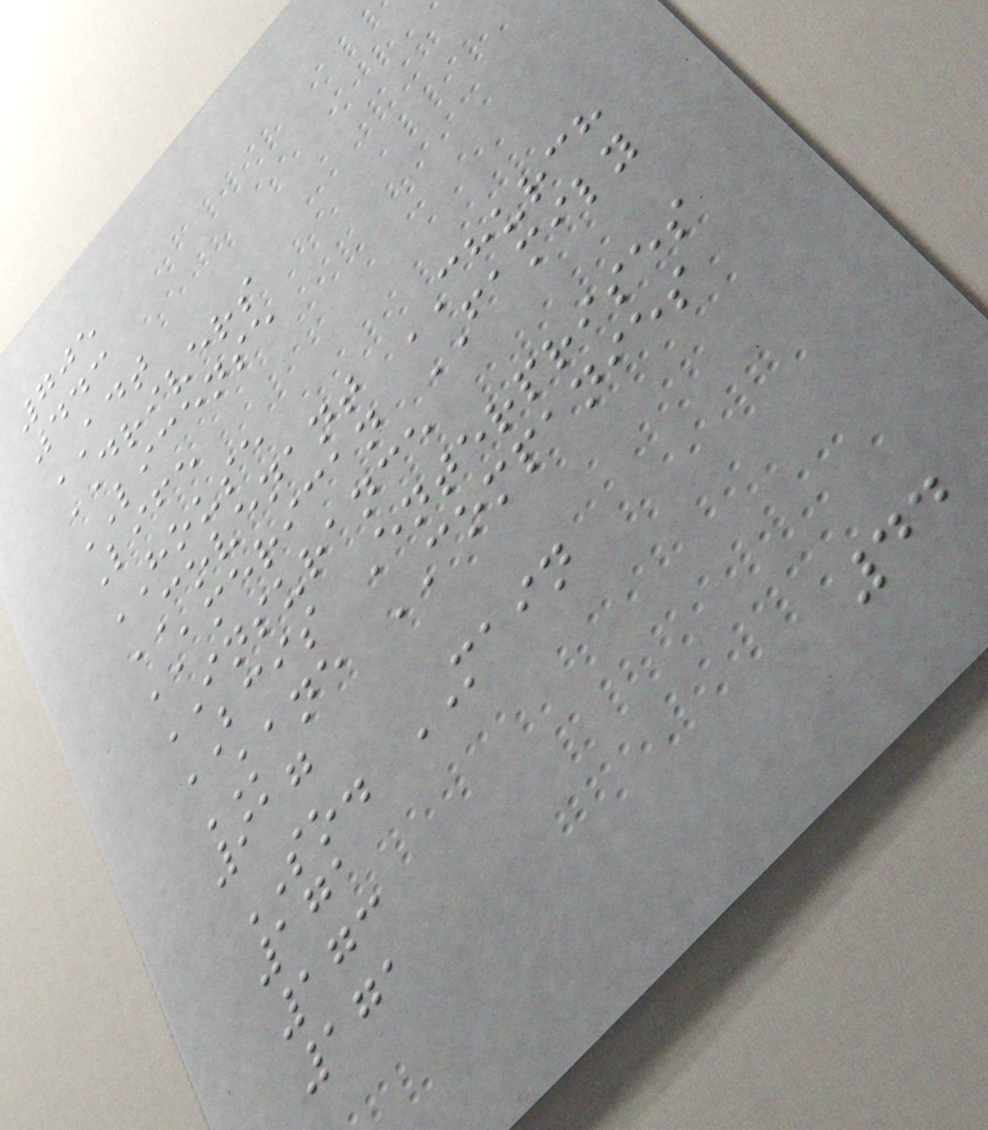705
443
ADT
DRIVERS
LICENSE
Life
HOUSE
COVENANT CHURCH
AMERICAN FAMILY
INSURANCE
BCIS Enterprises
KANE COMPANIES
917
SO. MAIN
171
173
171
44
